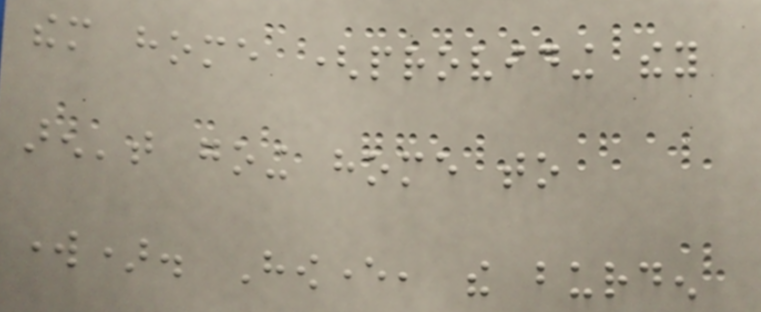them home (providing they
aren't going home to
work). However, the burden
